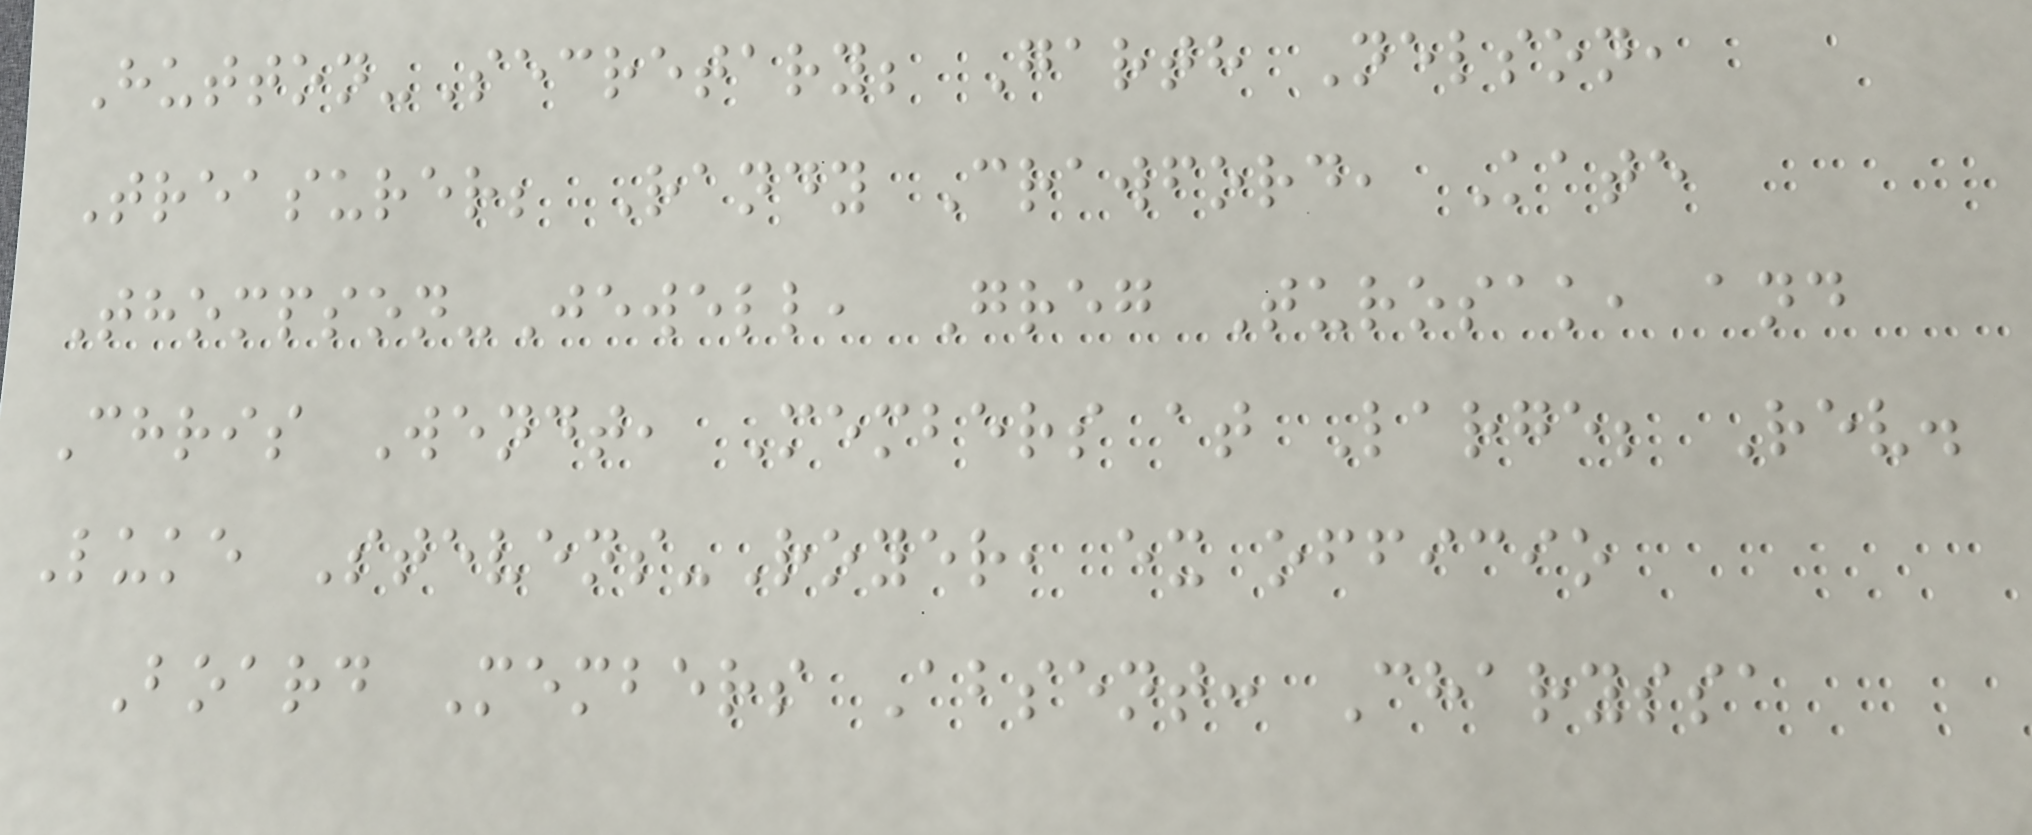Hutton-Secretary; Garth Nelson,
Treasurer; Randy Crawford, Kate
Thompson-Jewell, Greg Turosak, and
Chris Wendt, Members at Large; Rev.
Luke Stevens-Royer, ex officio
Board Members Absent: Charyssa
